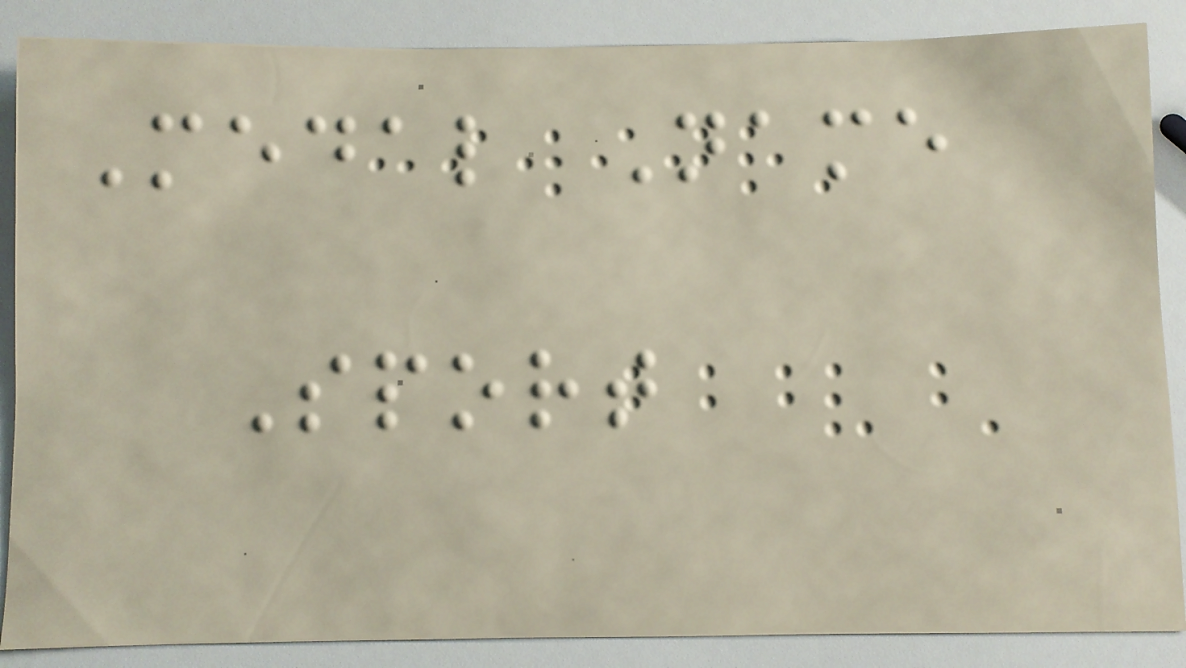Medal Name
Sport
